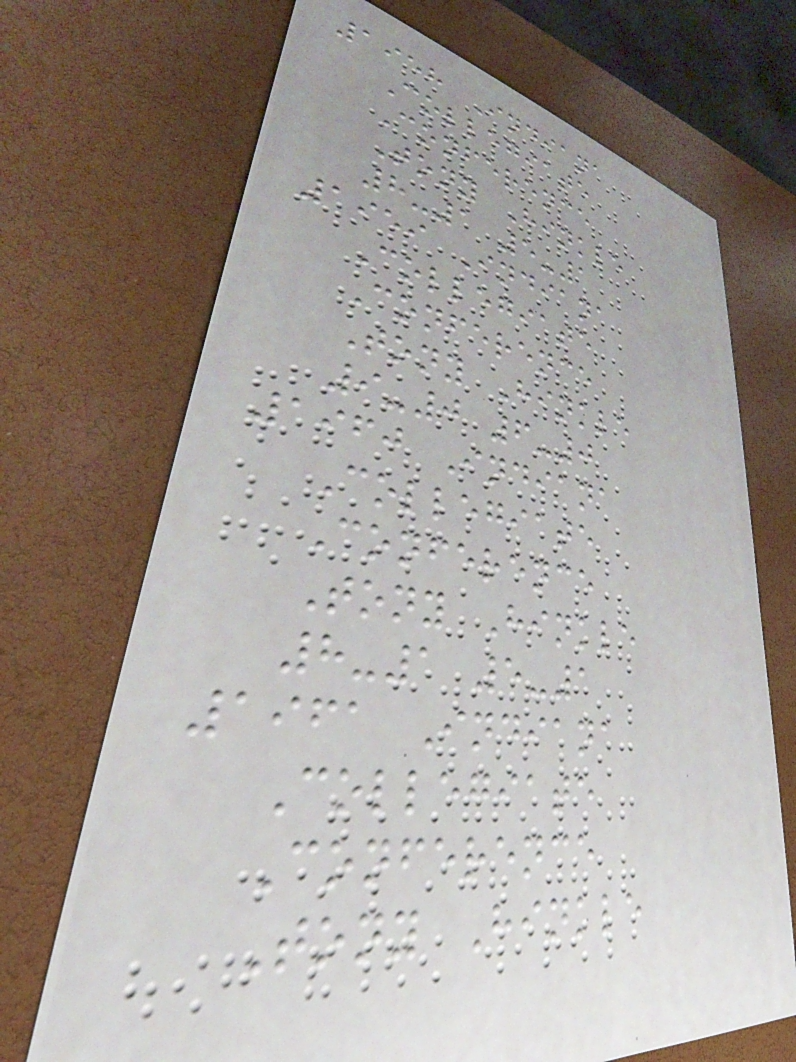1958 Indiana
Collegiate
Conference
Tony Hinkle
8-1 5-1
1959 Indiana
Collegiate
Conference
Tony Hinkle
9-0 6-0
1960 Indiana
Collegiate
Conference
Tony Hinkle
8-1 5-1
1961 Indiana
Collegiate
Conference
Tony Hinkle
